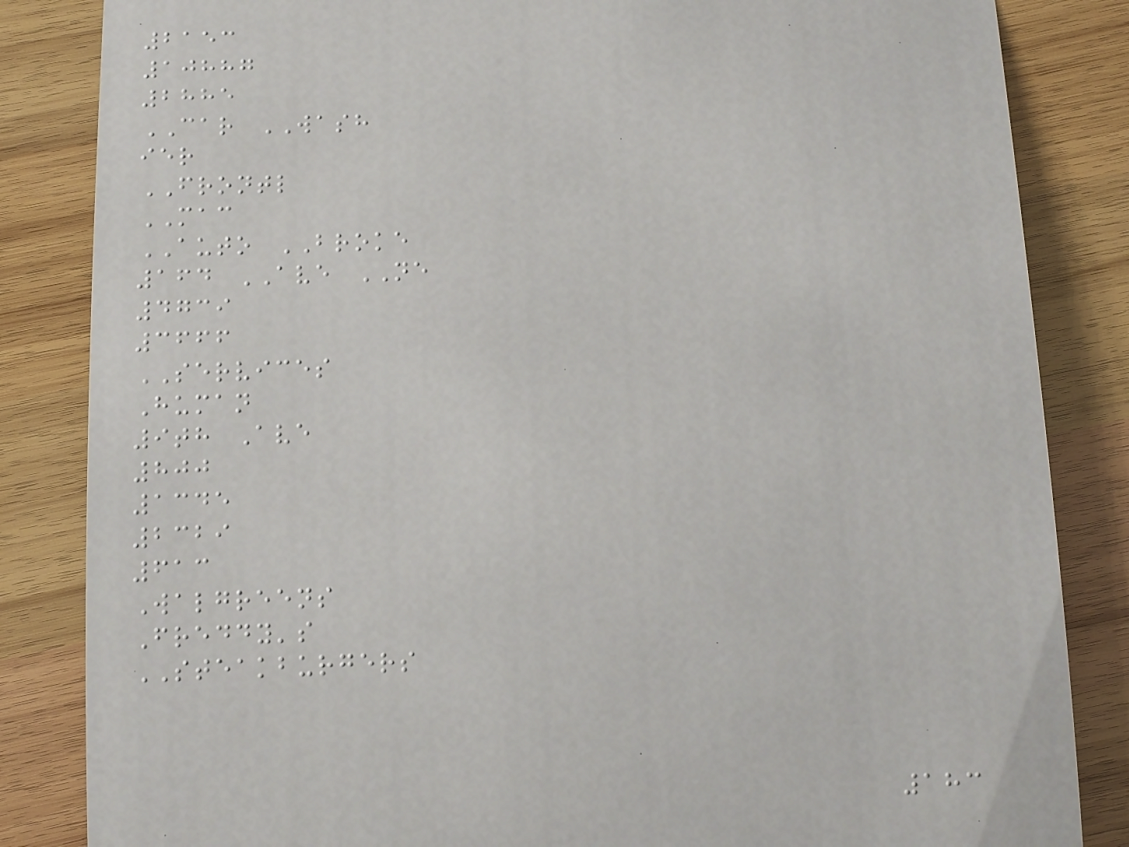2153
10887
2885
CAR WASH
ier
FRONTL
MAC
AUTO BROKE
164 AVE NE
4739
3666
SERVICES
Human
9th Ave
800
1345
2329
613
Walgreens
Freddy's
STEAKBURGERS
183
